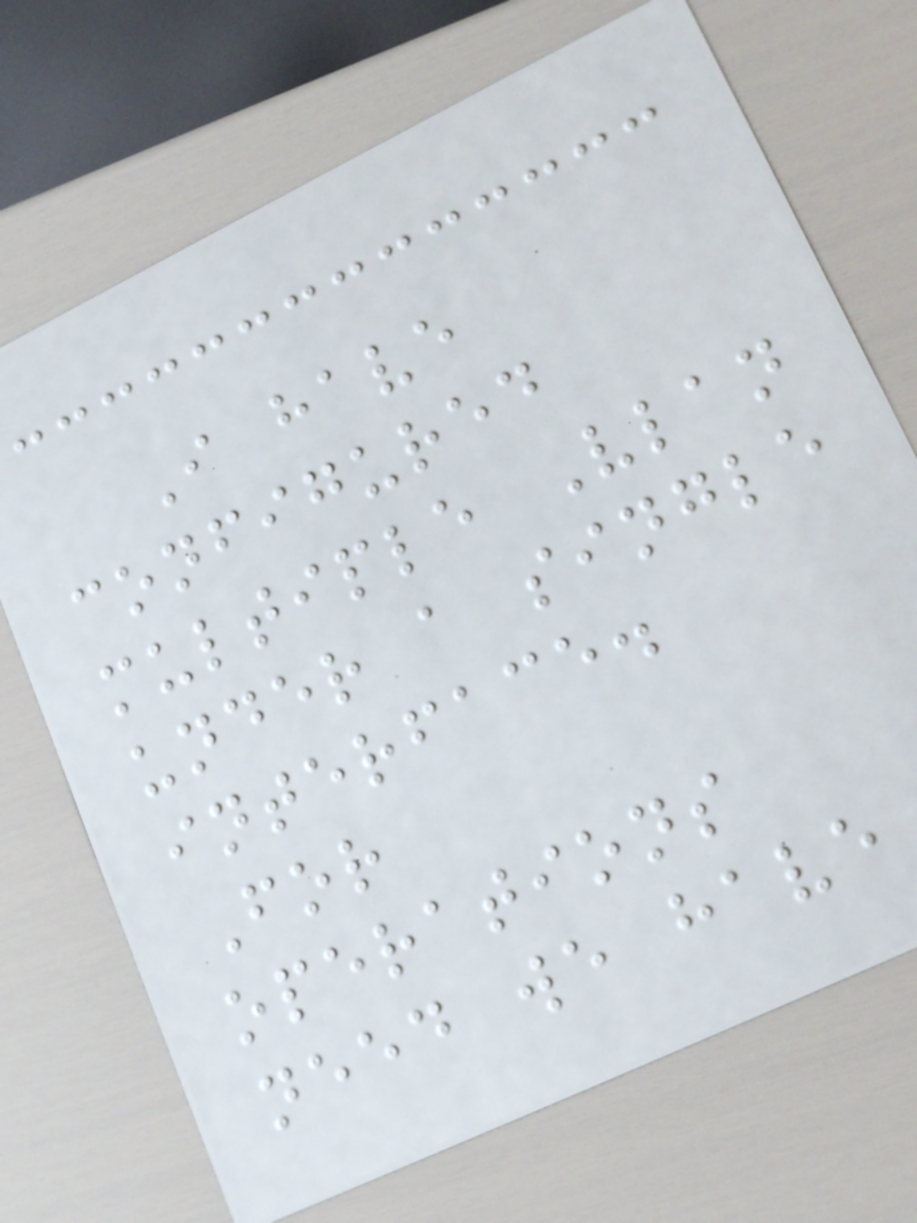I have
configured
multiple Vlan
under a single
interface.
For
operations
need we have
